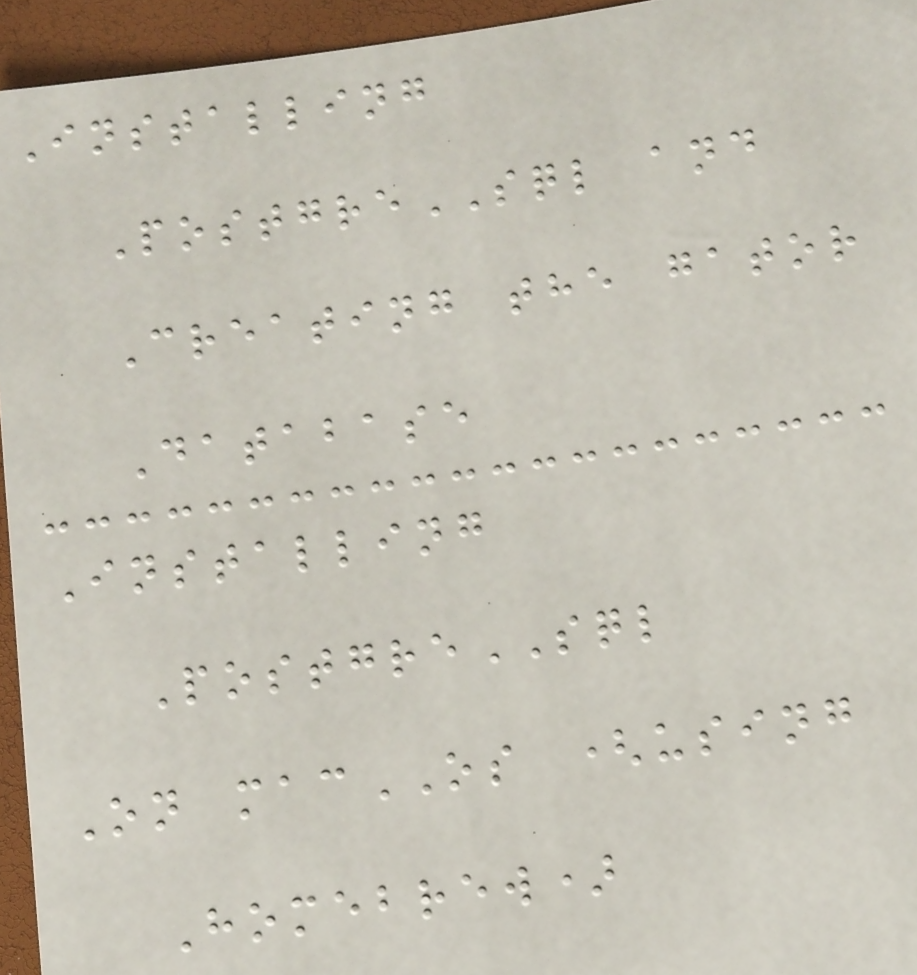Installing
PostgreSQL and
Creating the gator
Database
Installing
PostgreSQL
On macOS (using
Homebrew)
